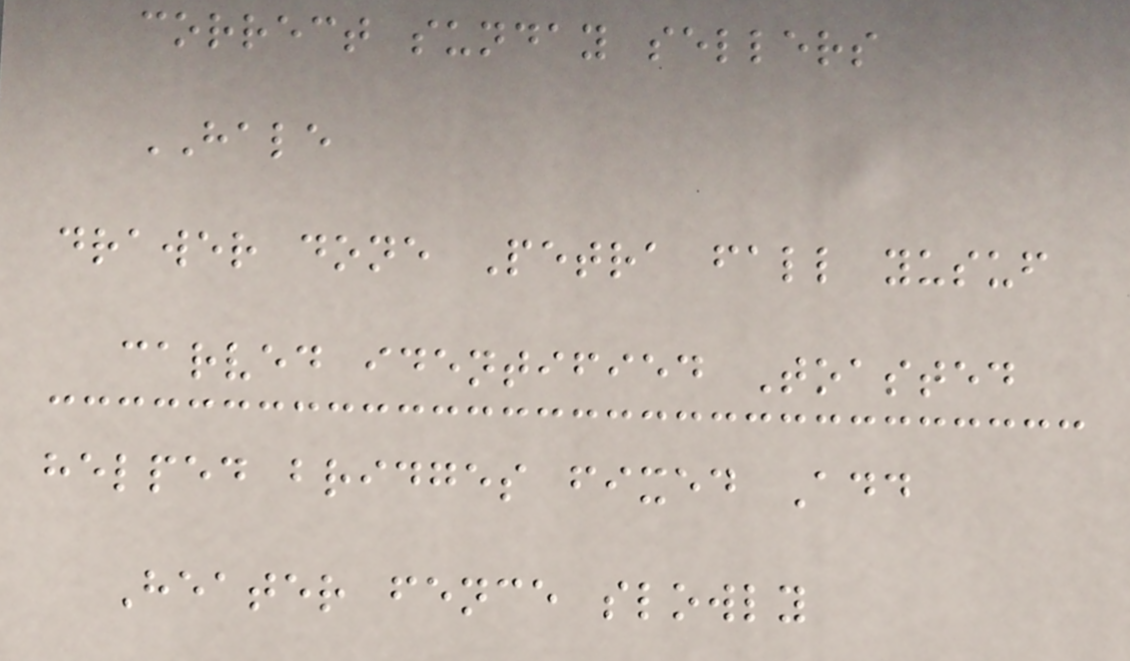correct sunday sellers
HALE
drawer done Petra fall yusuf
carved identified Toasted
helped bridges fixed Add
Heater fence slowly
